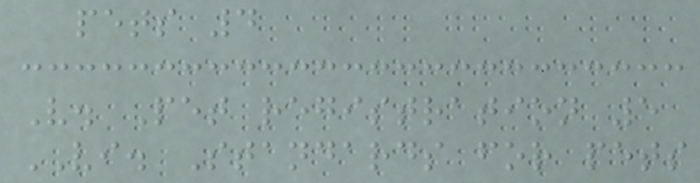pets 4
V. Pet registration 5
VI. Standards for pets
